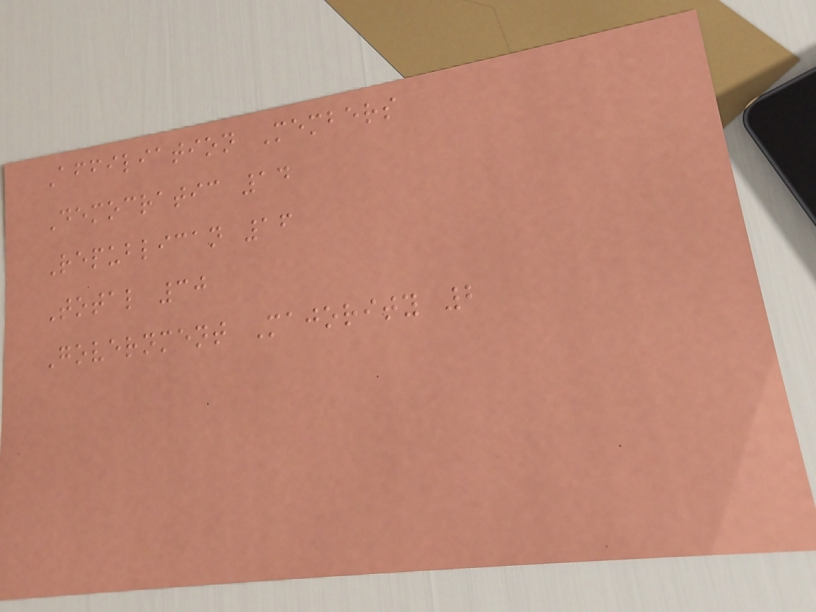Affiliation Members
Democratic 14
Republican 16
Total 30
Government Majority 2
